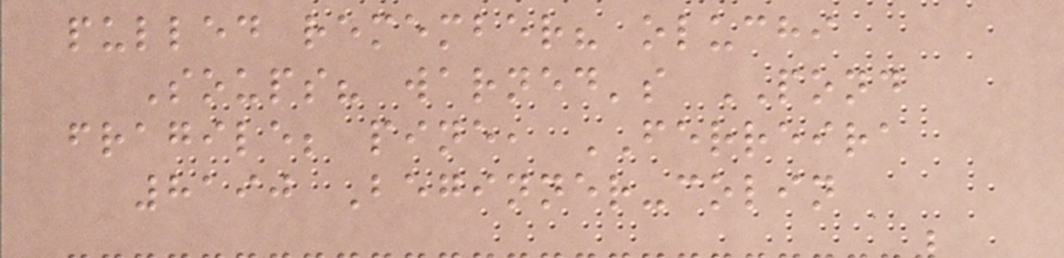pulled remember? oluchi
Soups? warned's POND
fragile; pine, FERREIRA
8190 Beginner-colin
